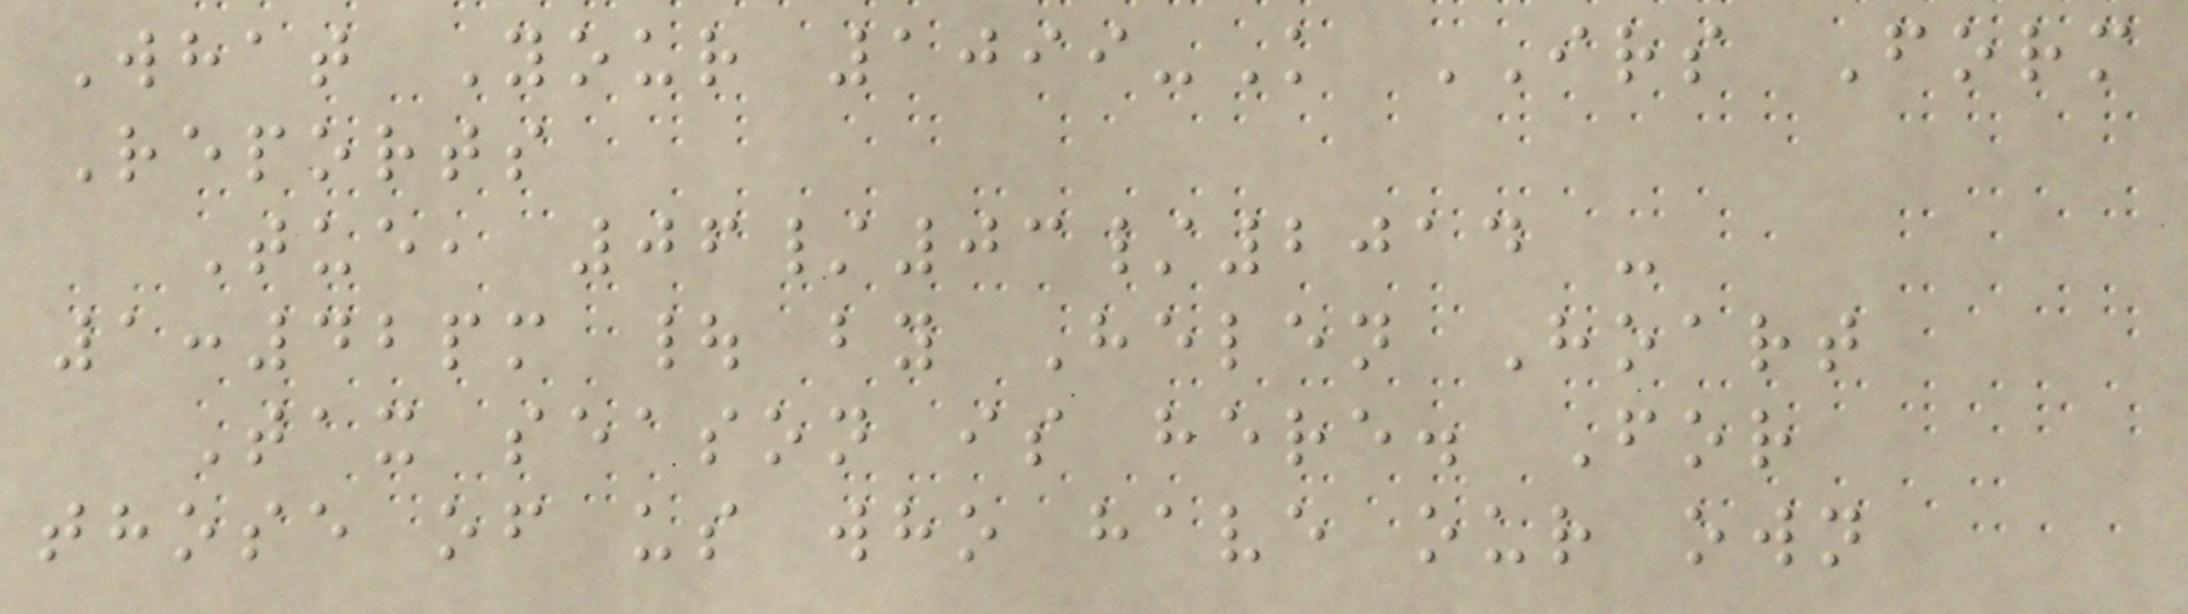What Your 1099-K IRS Form
Reports
Tue, 06/03/2014 -
1:42pm | by Helen Hoart
Tax season is here. For
those of us who have our own
